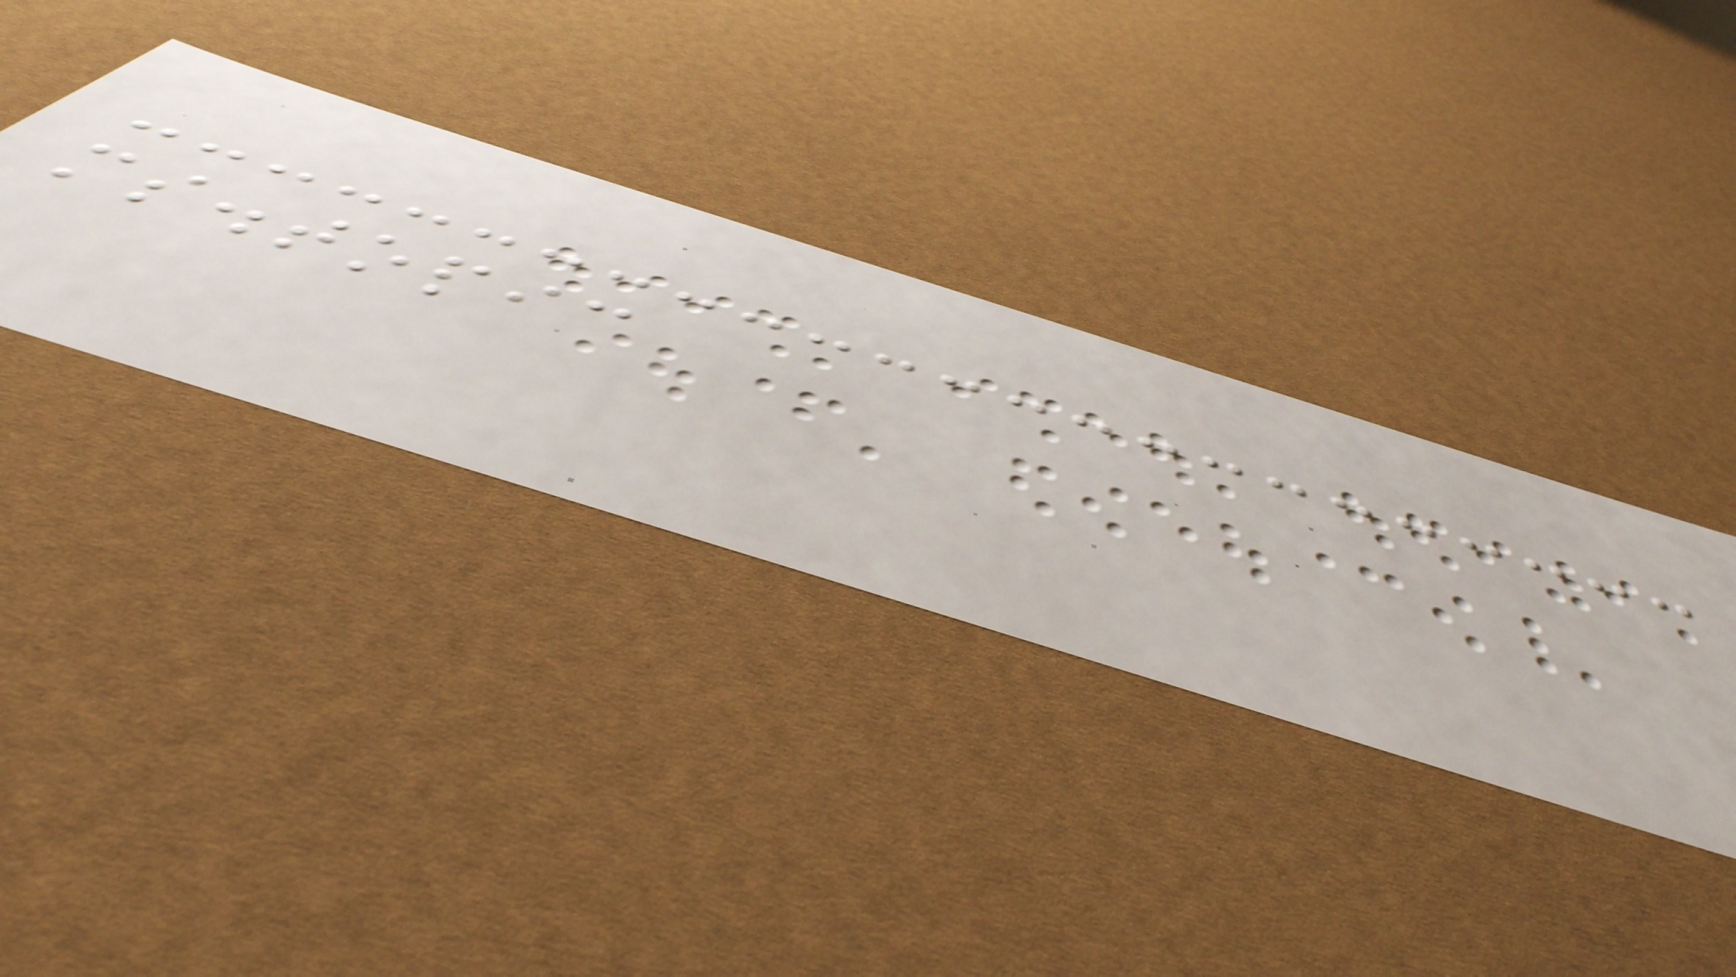ms.topic
